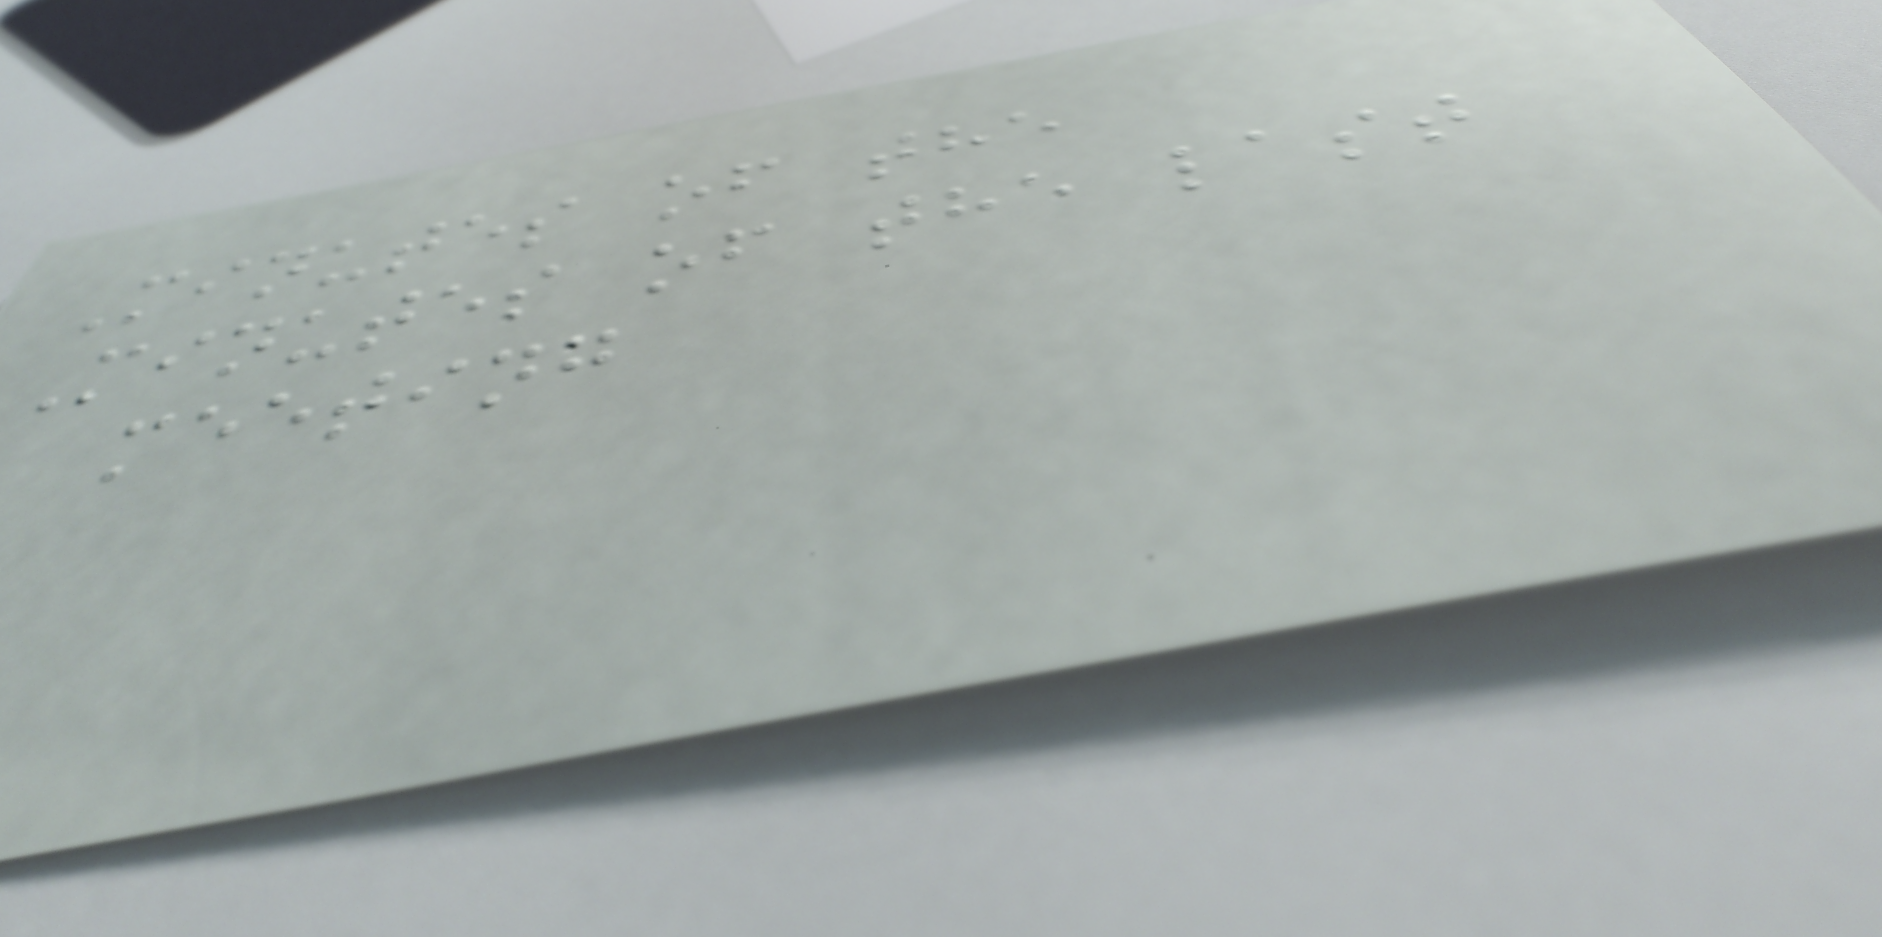Minutes of the
Minutes of the last
meeting
